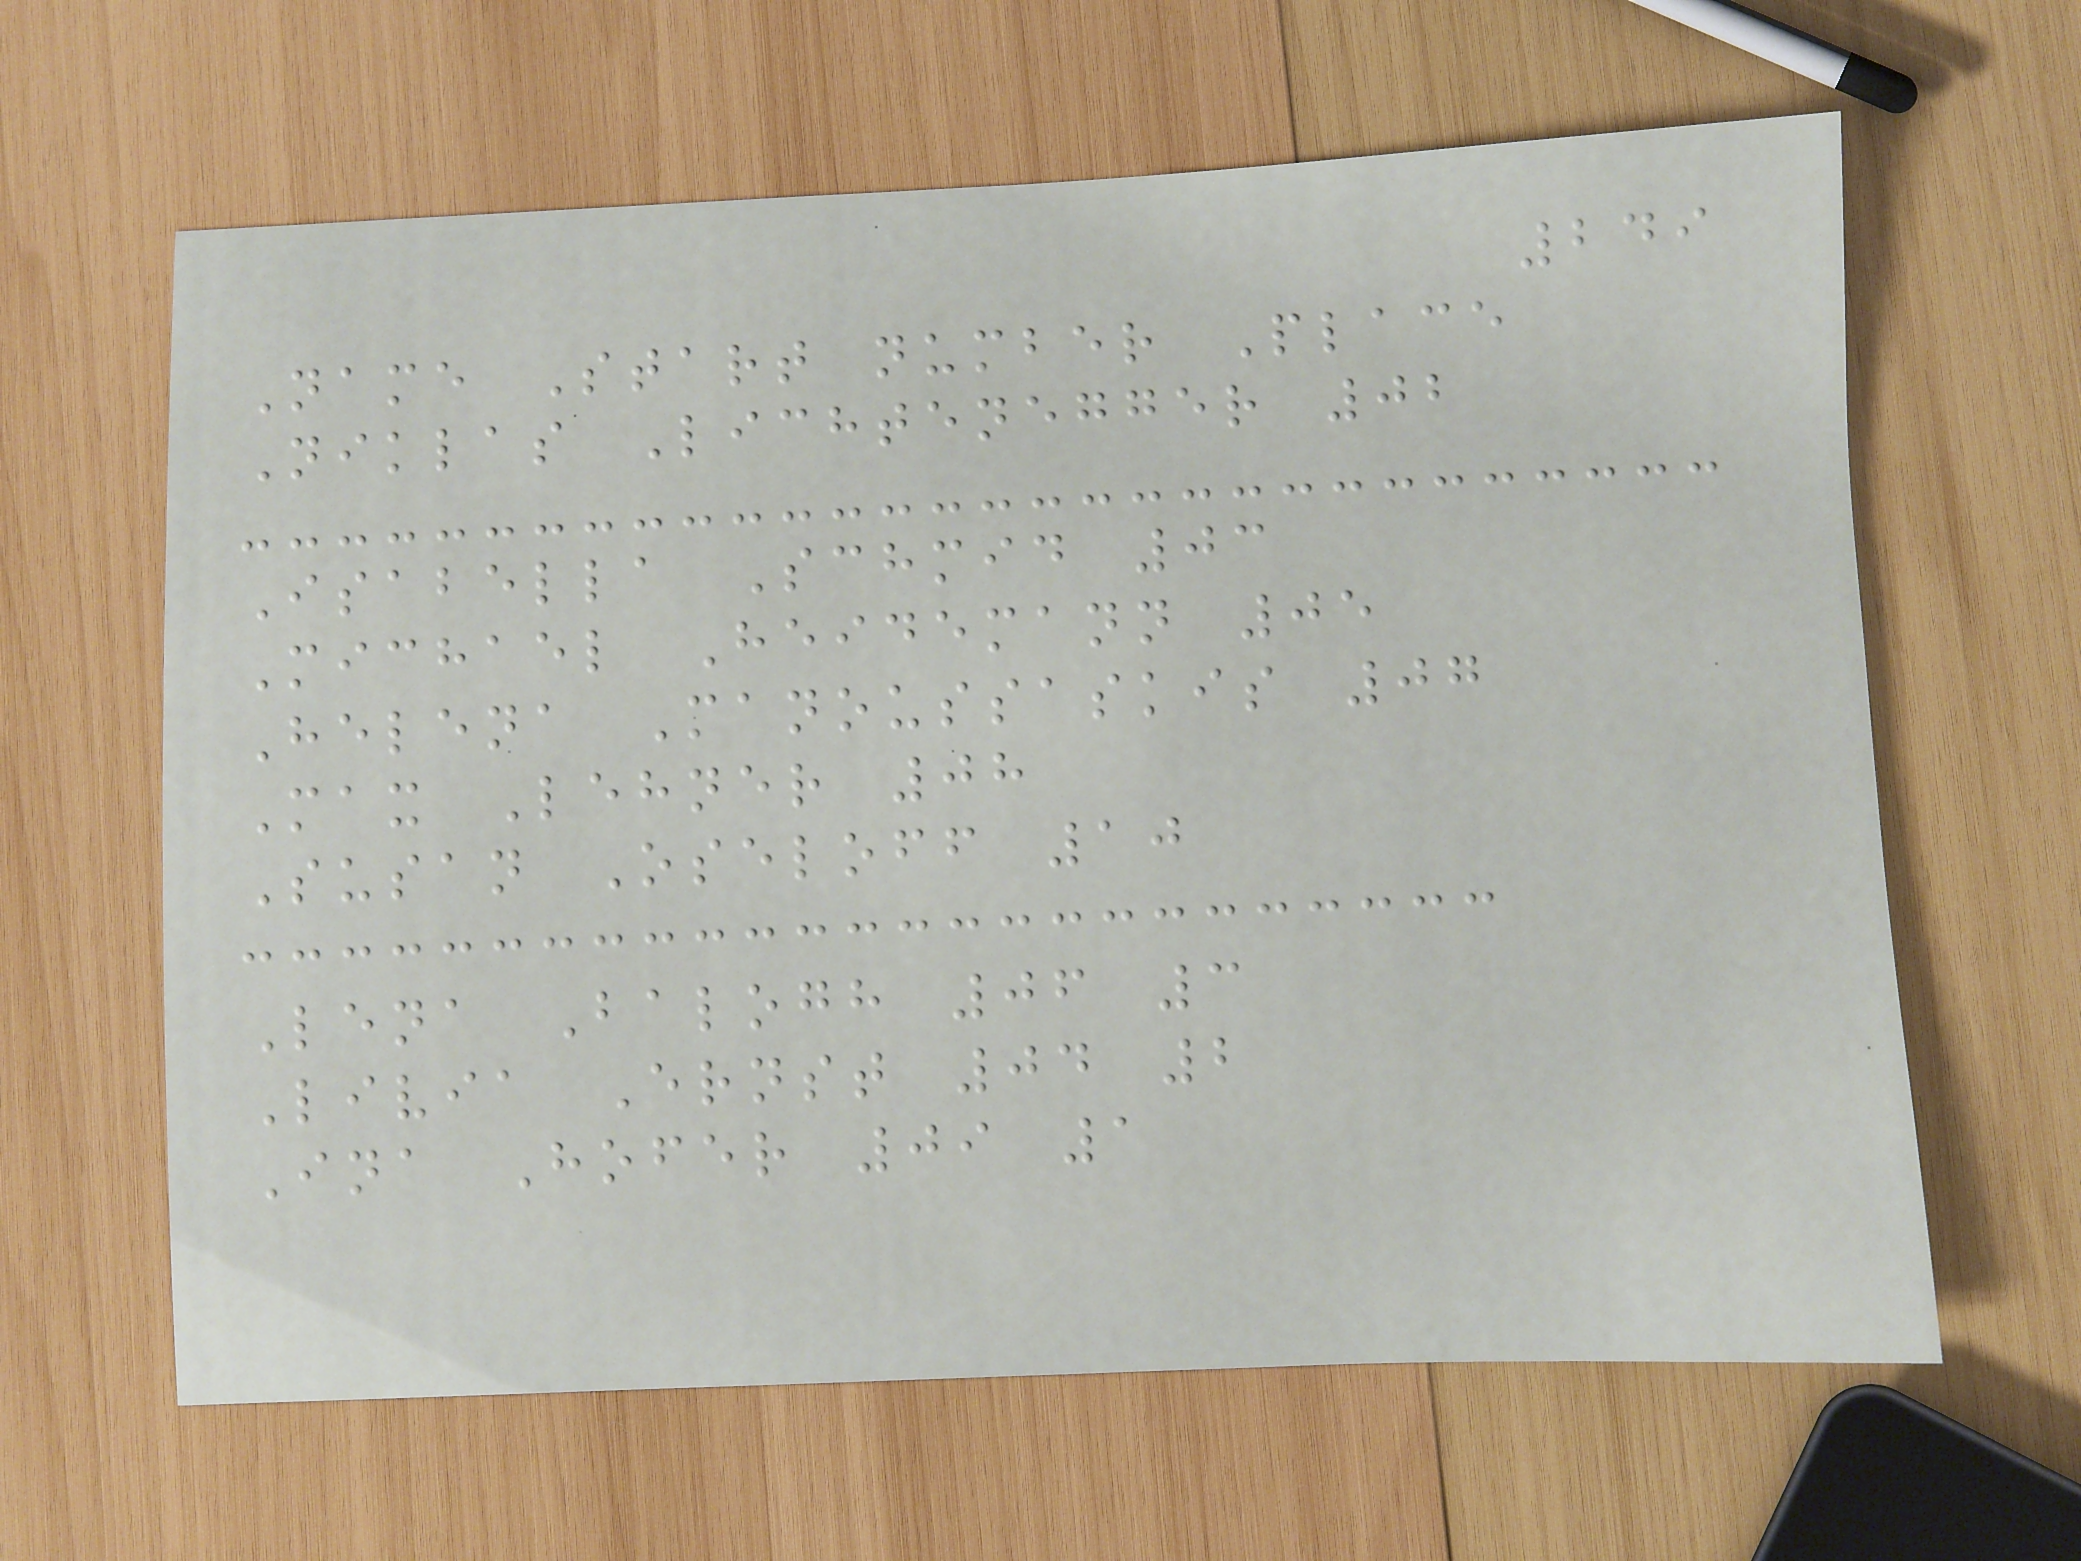249
Name Start number Place
Niklas Lichtenegger 02
Isabella Schmid 03
Michael Heidemann 05
Helena Manoussaskis 07
Max Lehner 08
Susan Oseloff 10
Lena Balogh 06 3
Livia Ernst 04 2
Ina Hofer 09 1
